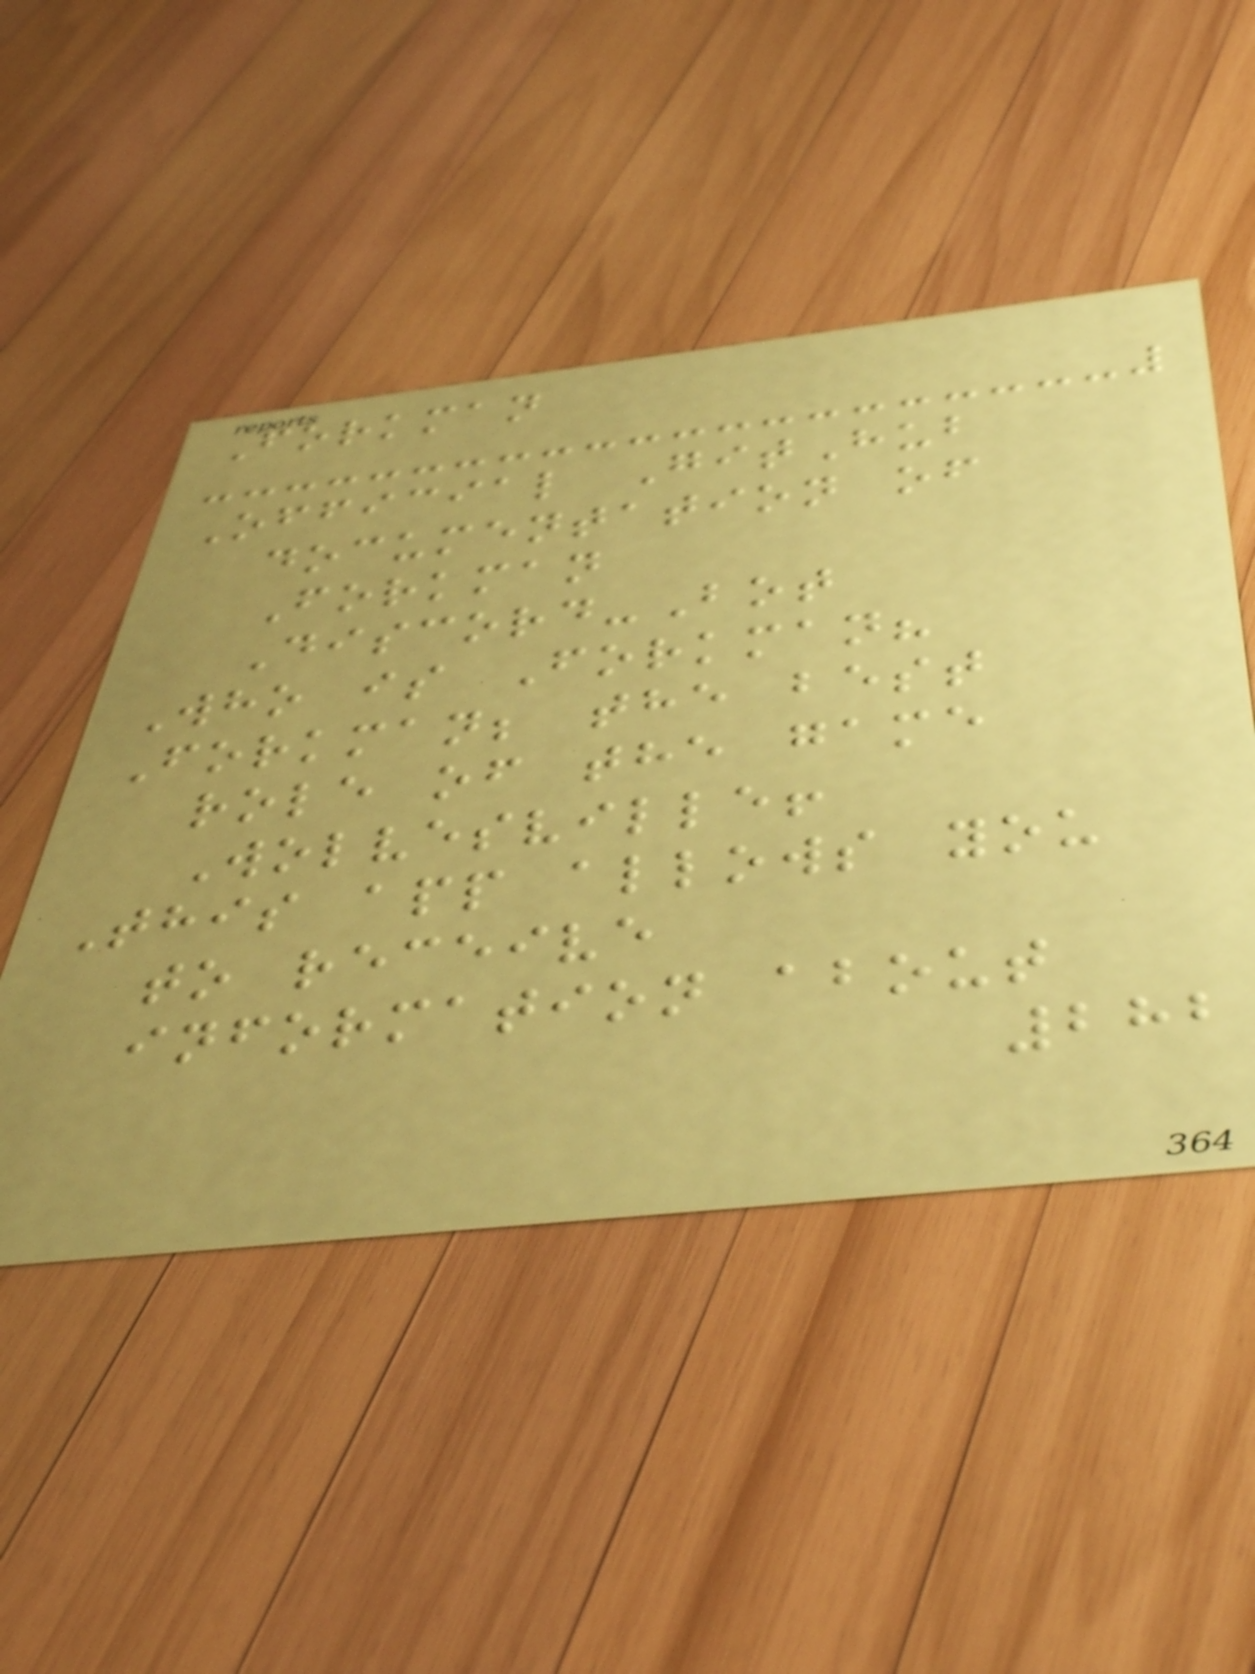Forkman
Official GitHub
documentation of
Forkman
Discord-Bot
Who is Forkman?
Forkman; the best
role of the game
Wolvesville!
This app allows you
to receive
information about
282
